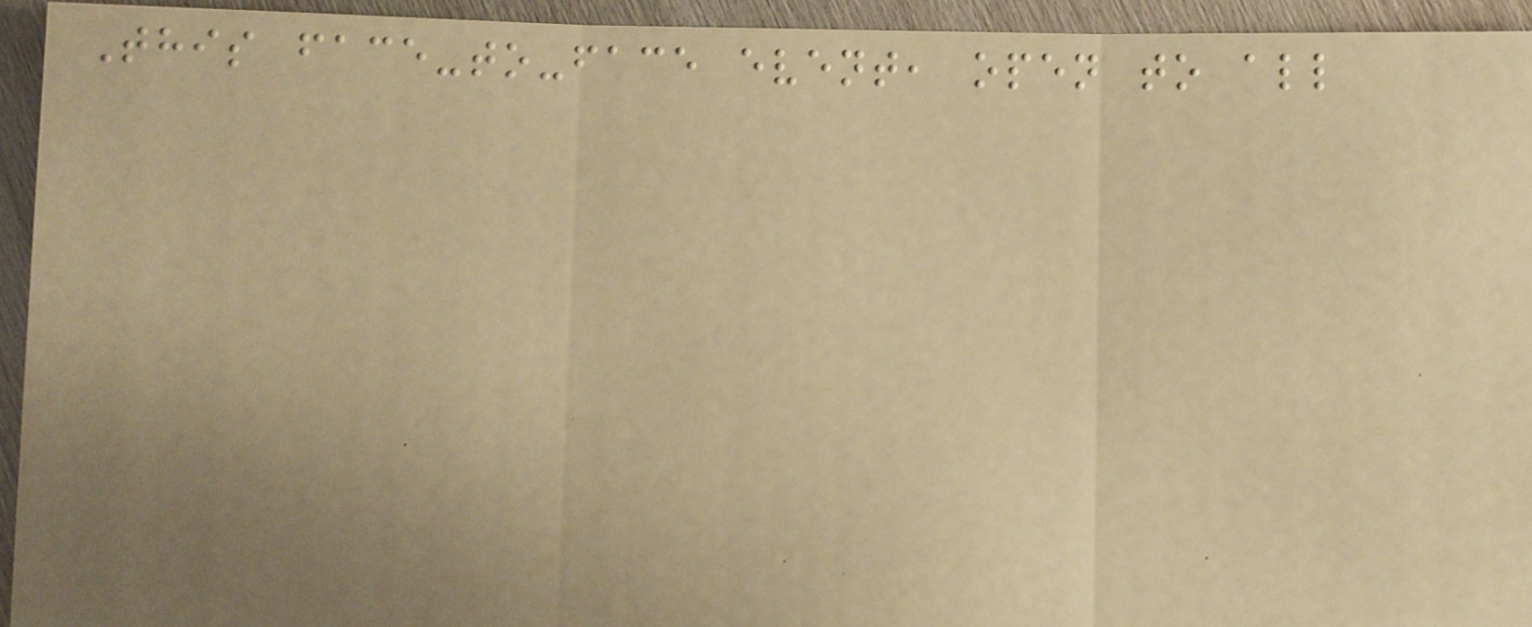This face-to-face event, open to all
